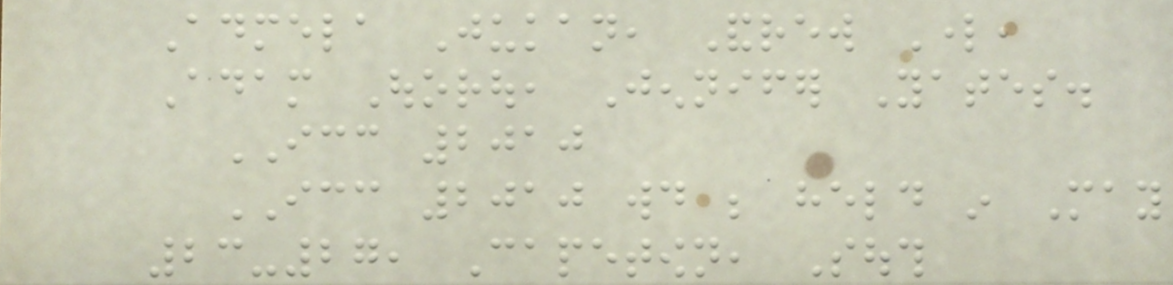Admela Jukan, Andrew Lord,
Adam Ouorou, Jennifer Yates.
ICC 2010
ICC 2010 would be held in May
23-27, Capetown, South
